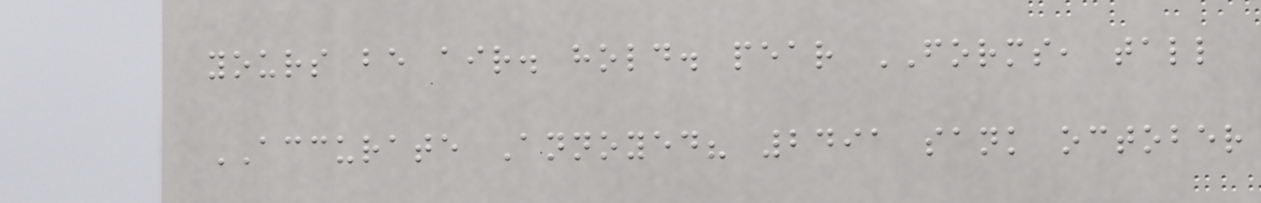yours be air. hold. pear FORMS, tall
ACCURATE Annoyed? 2491 sank october
